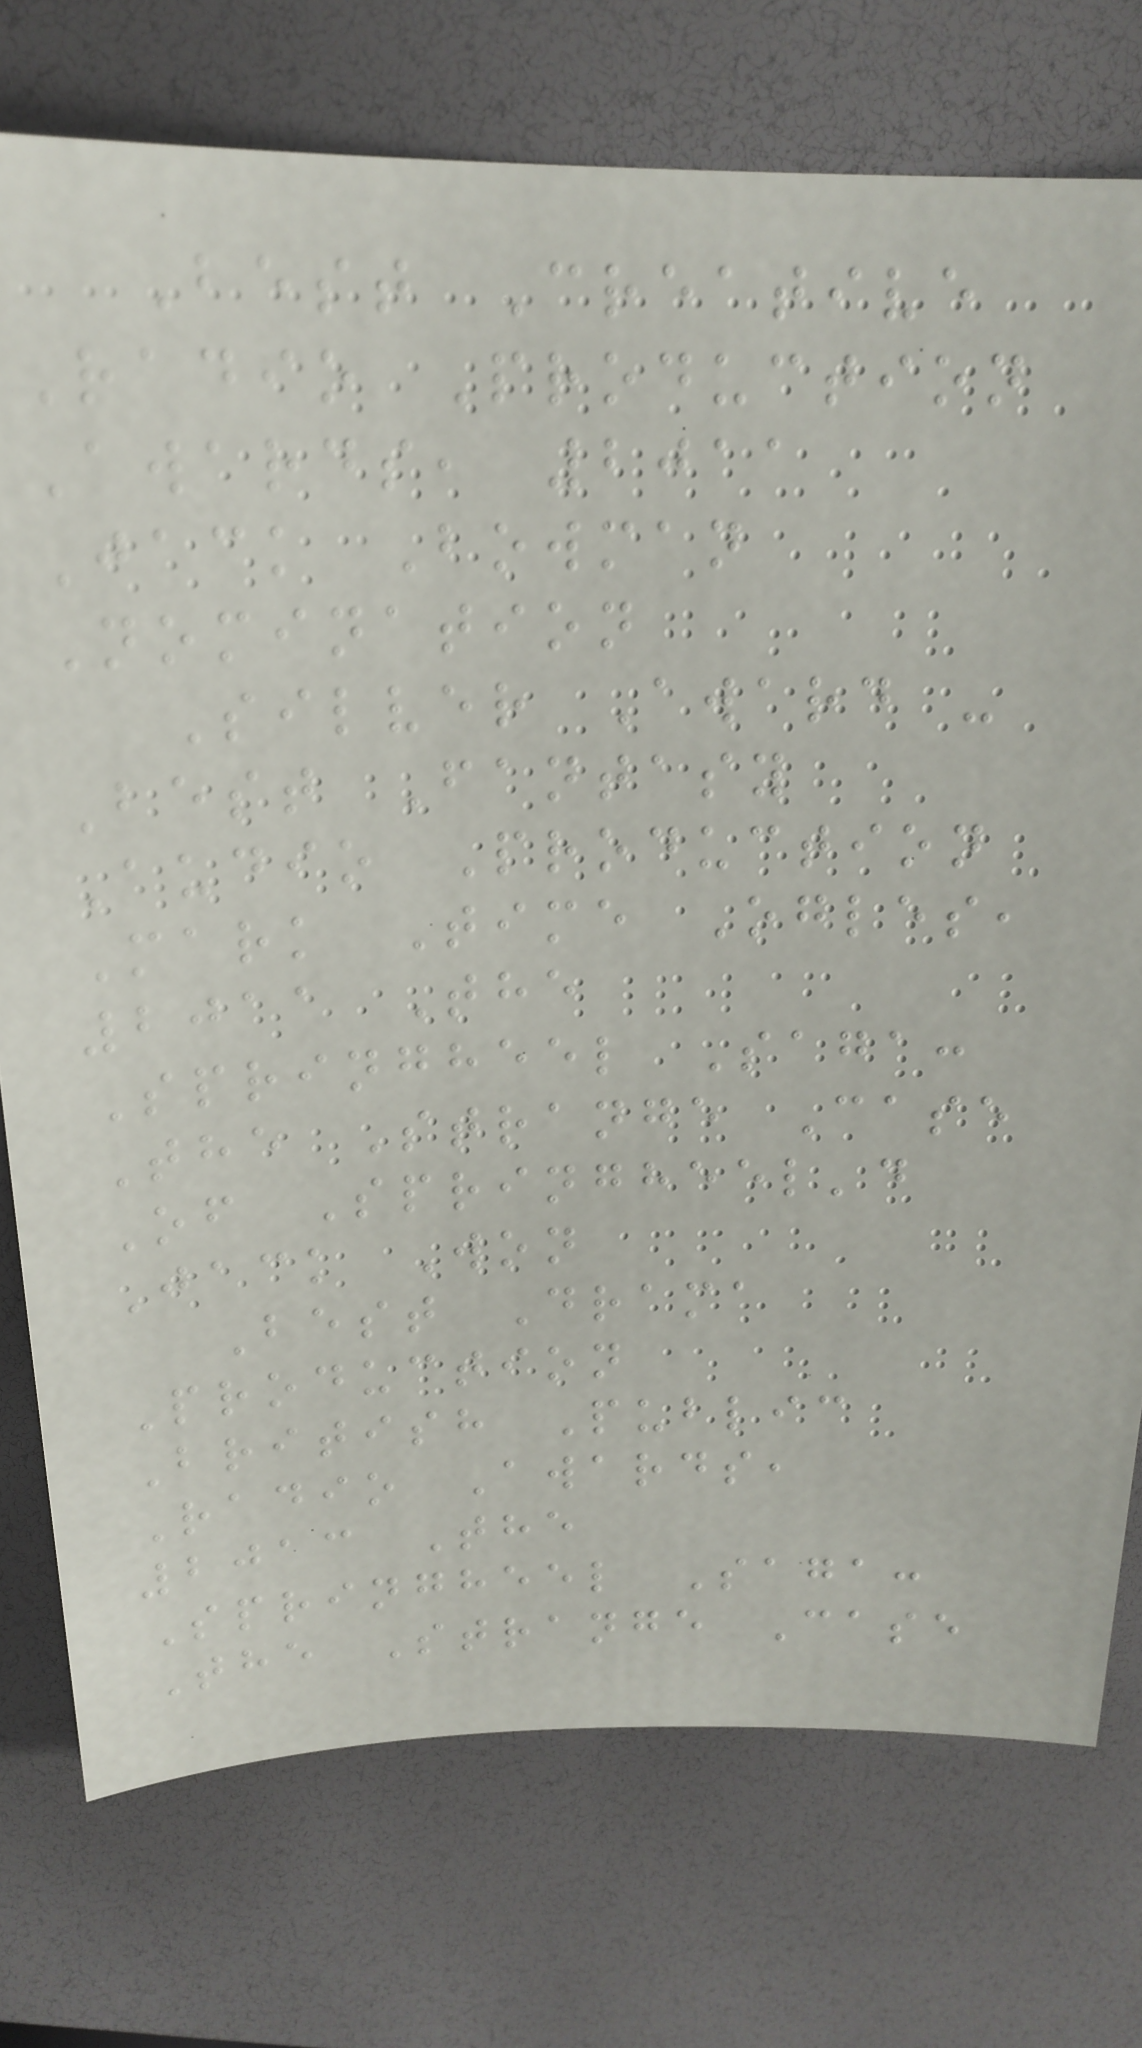Best Creative
Radio Production
Awards, 2011
Jack Bowman
Nomination
Silver Award -
Best Fantasy
Audio Production
Mark Time Ogles,
2011 The
Springheel Saga:
The Strange Case
Of Springheel'd
Jack Won
Best Drama
Production
British Public
Radio Awards,
2013 The
Springheel Saga:
The Strange Case
